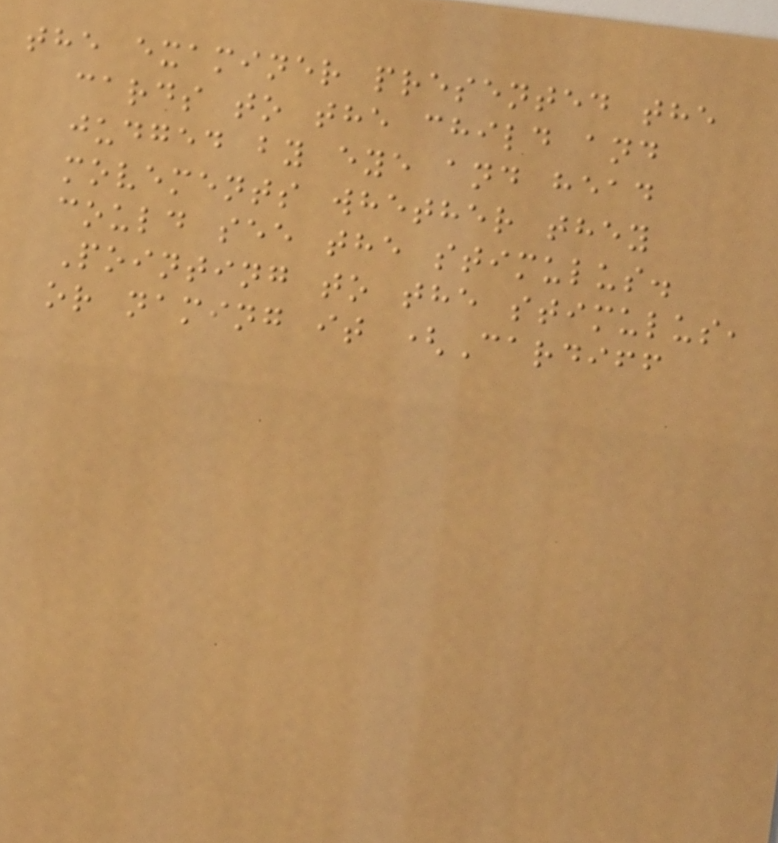the examiner presented the
cards to the child and
judged by eye and head
movements whether they
could see the stimulus.
Pointing to the stimulus,
or naming it (Cardiff
